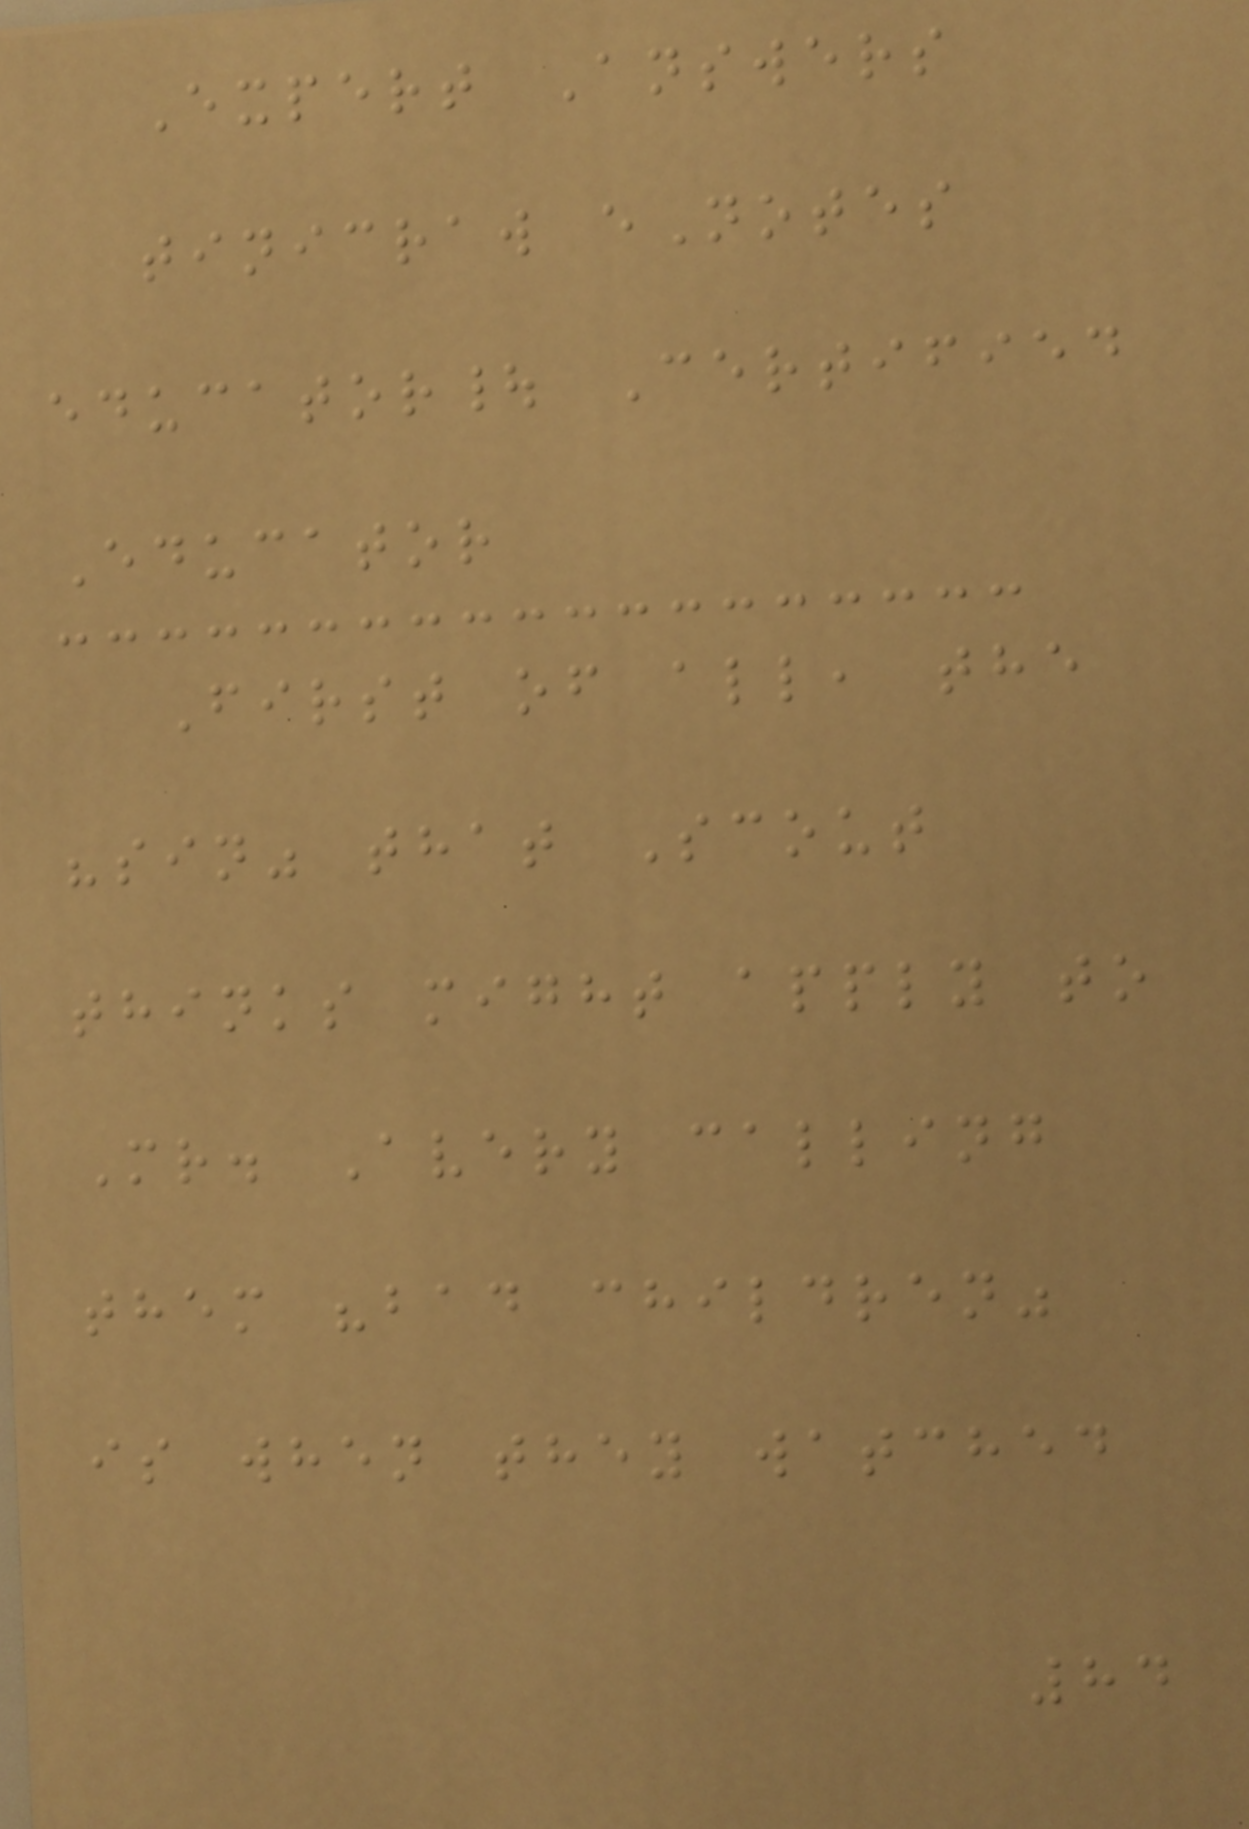Expert Answers
tinicraw eNotes
educator| Certified
Educator
First of all, the
"sin" that Scout
thinks might apply to
Mr. Avery calling
them "bad children"
is when they watched
84
